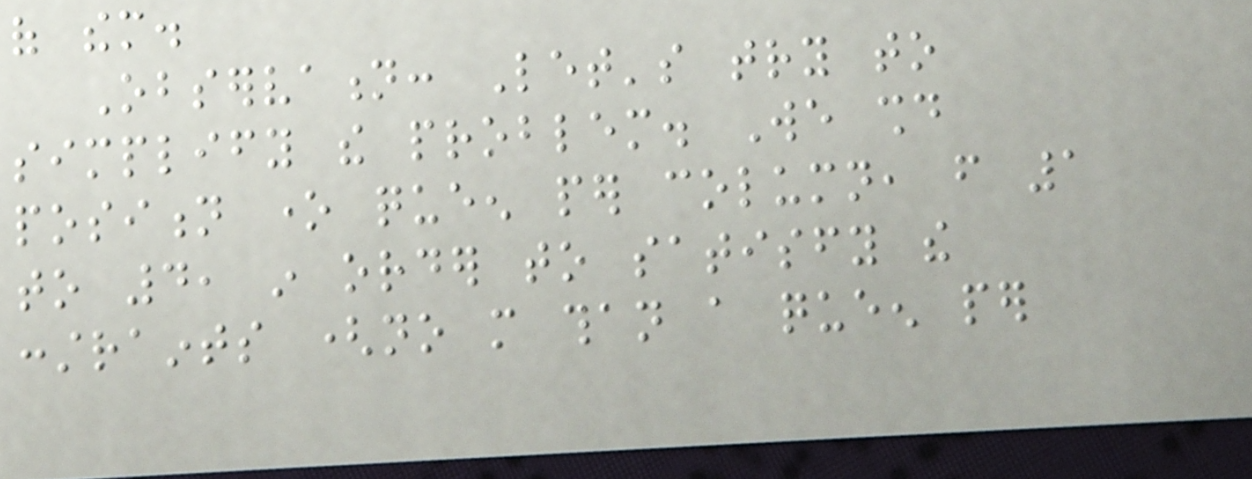of them.
Observation: Let's try to
simplify the problem. We should
position one queen per column, from 1
to 4, in order to satisfy the
constraints (no more than a queen per
